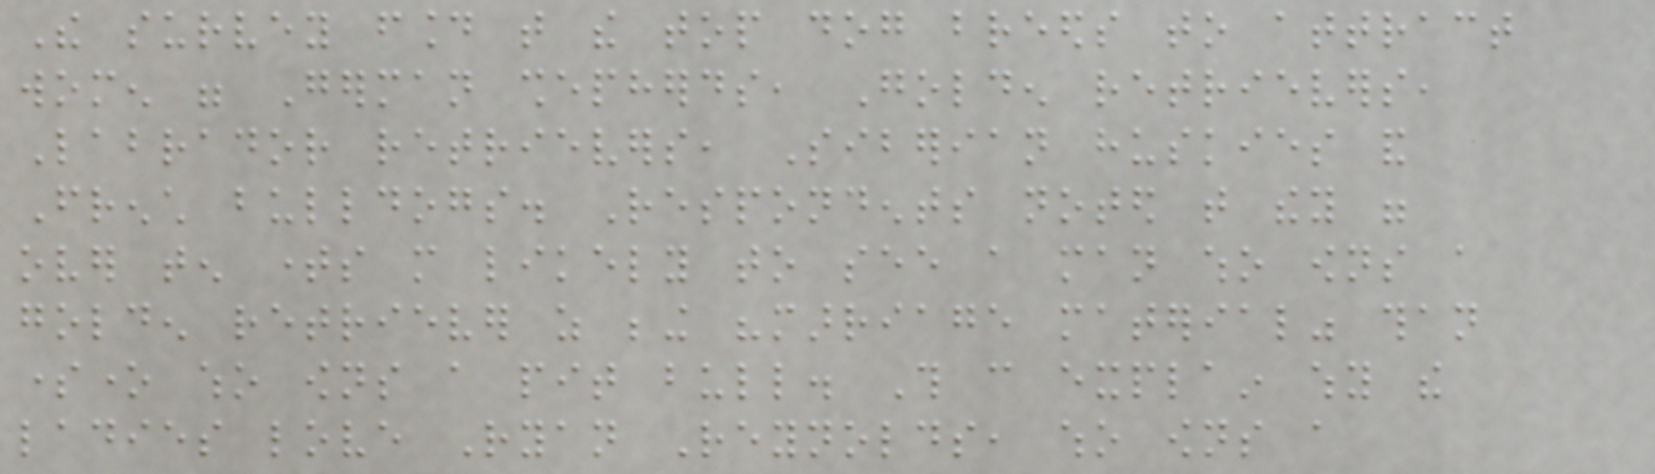The survey found that the top dog breeds to attract
women were German shepherds, Golden retrievers,
Labrador retrievers, Siberian huskies and
French bulldogs. Respondents noted that they were
over ten times more likely to see a man who owns a
golden retriever as being "marriage material" than
someone who owns a pit bull. This can explain why the
ladies love Ryan Reynolds, who owns a
